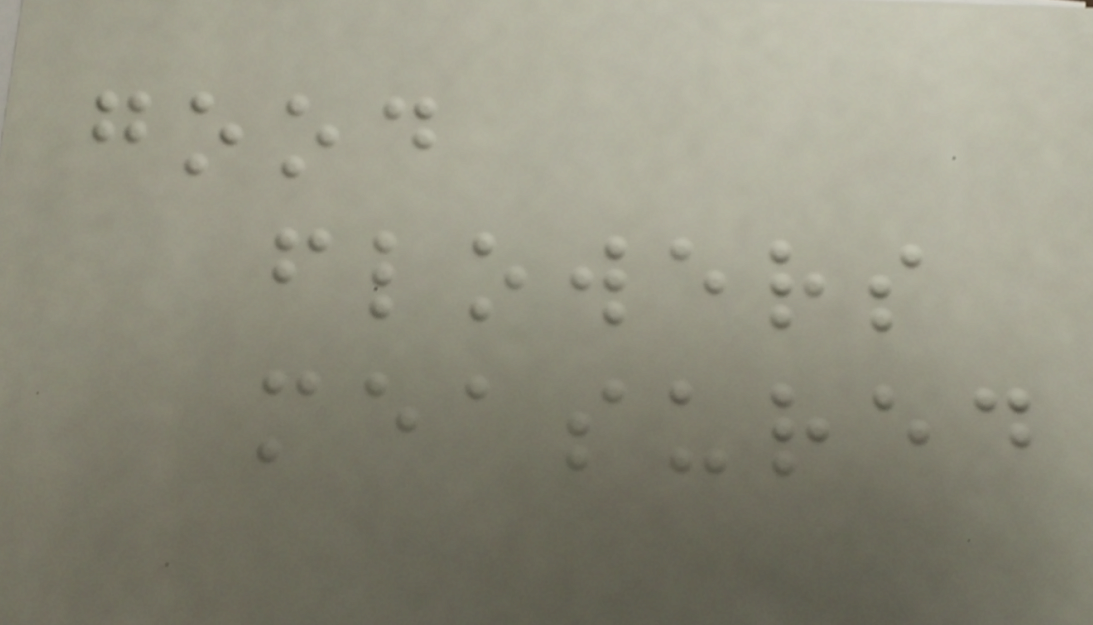good
flowers
measured
